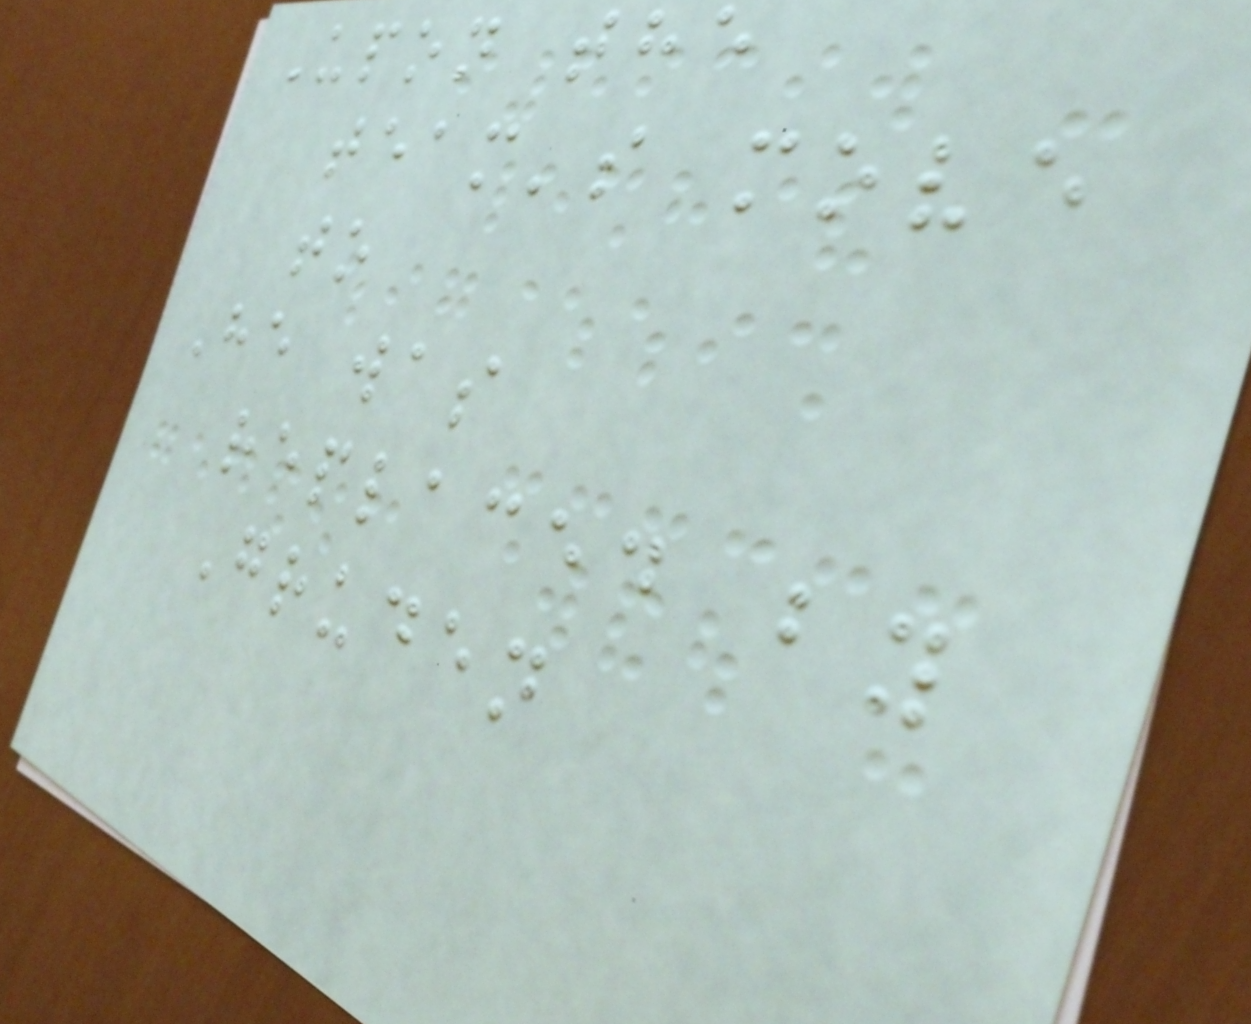Upon the
team's move
to
He was
replaced by
Gruden
